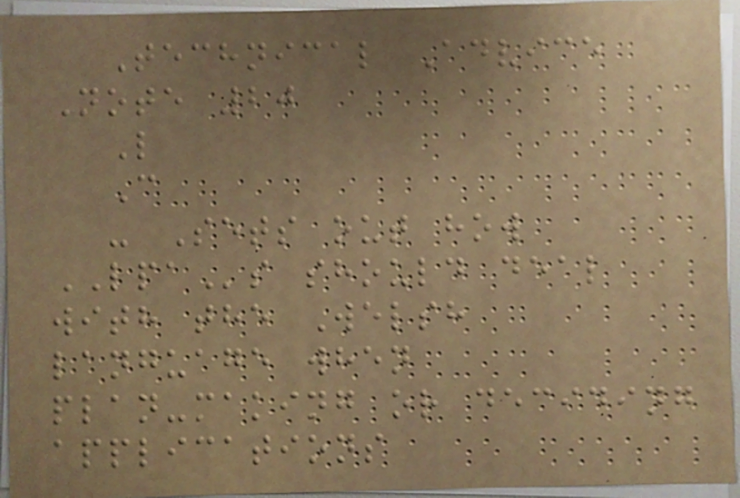Technical Advice
Note 20
L
C
- Sets out how
LPAs should deal
with the Welsh
language when
plan-making or deciding
applications
